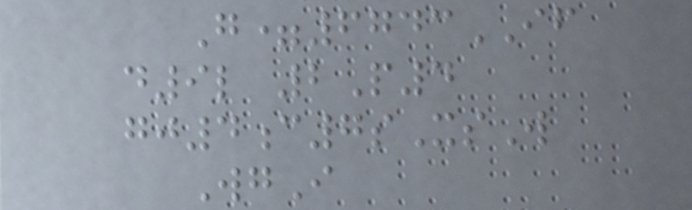G=6743IF
d9l 2P4
gj4c7sXsW
WgI
